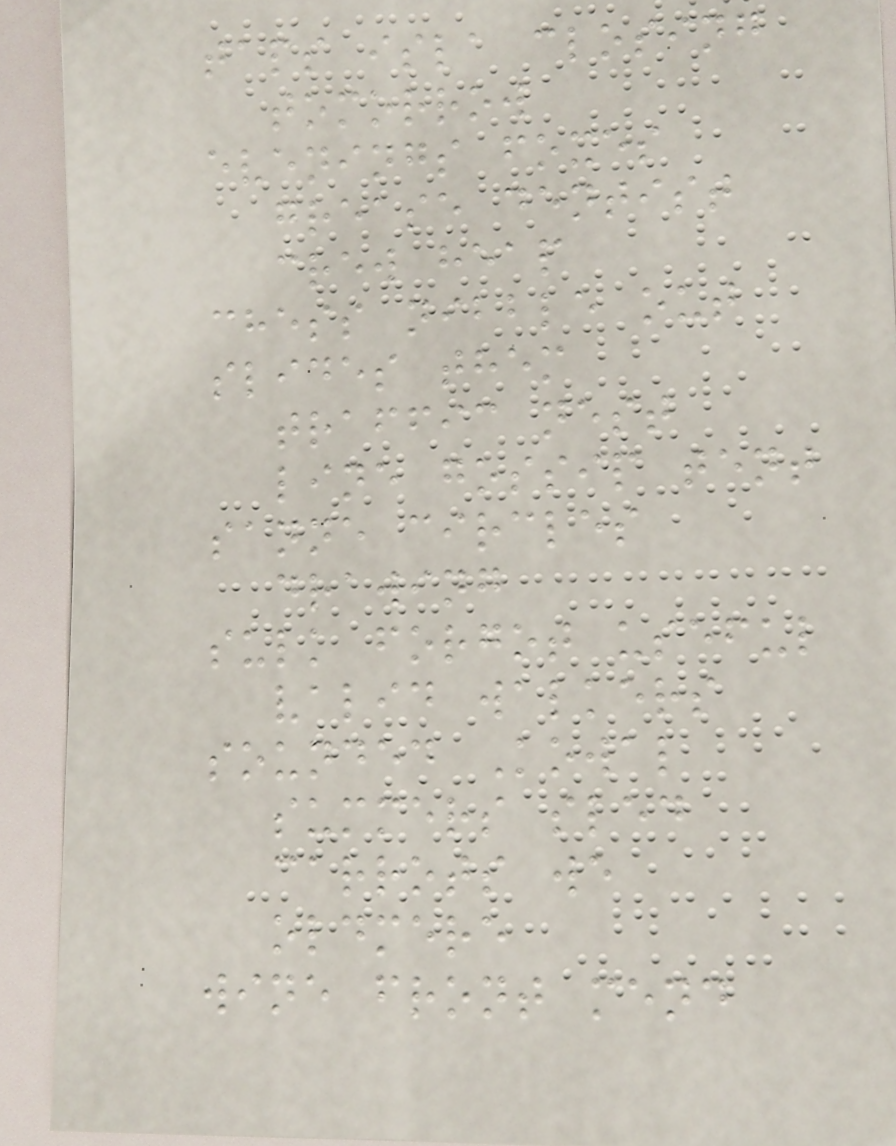taps isla closing
tomorrow
evenings foxes
grease dentist
crew heap
chess nibble out
slides them
traffic nest
line gossip tent
sanne circles
drawing
sulk forgot useful
valid walkers
sounded Kowal
summers sled
carrots we
oldmere
wine front mend
